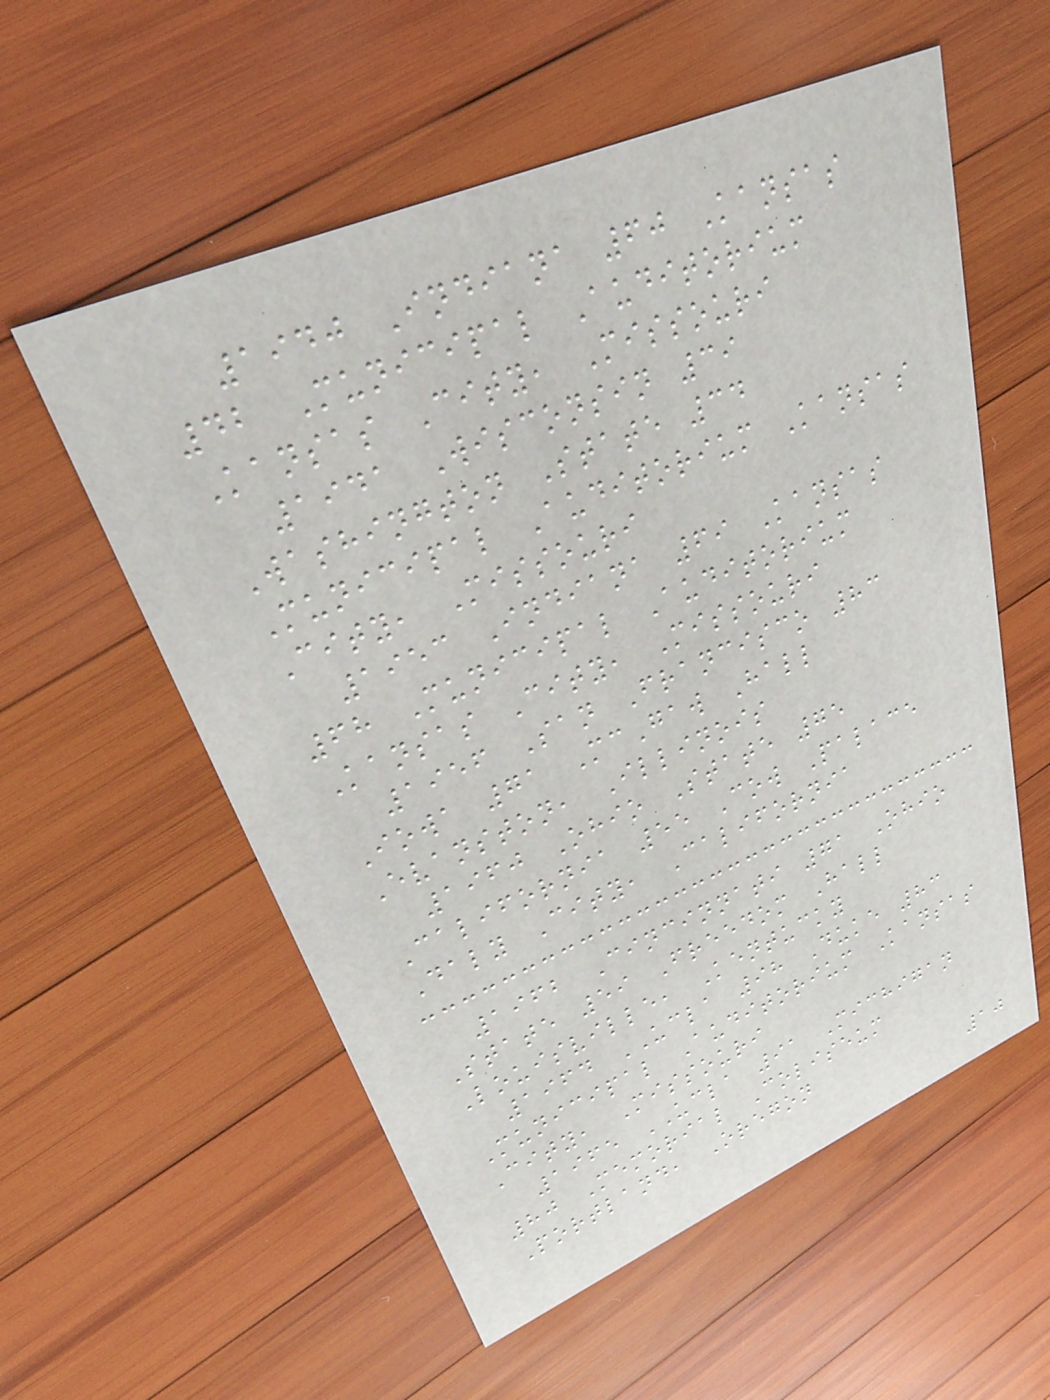1940 Indiana 60 Kansas
42 Municipal Auditorium
Kansas City, Missouri
1941 Wisconsin 39
Washington State 34
Municipal Auditorium Kansas
City, Missouri
1953 Indiana 69 Kansas
68 Municipal Auditorium
Kansas City, Missouri
1956 San Francisco 83
Iowa 71 McGaw Hall
Evanston, Illinois
1960 Ohio State 75
California 55 Cow Palace
Daly City, California
1962 Cincinnati 71 Ohio
State 59 Freedom Hall
Louisville, Kentucky
1964 UCLA 98 Duke 83
Municipal Auditorium Kansas
City, Missouri
1965 UCLA 91 Michigan
80 Memorial Coliseum
Portland, Oregon
10
